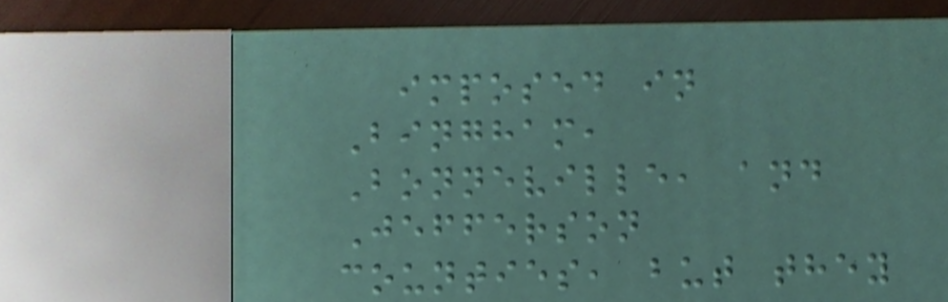imposed in
Bingham,
Bonneville, and
Jefferson
counties, but they
